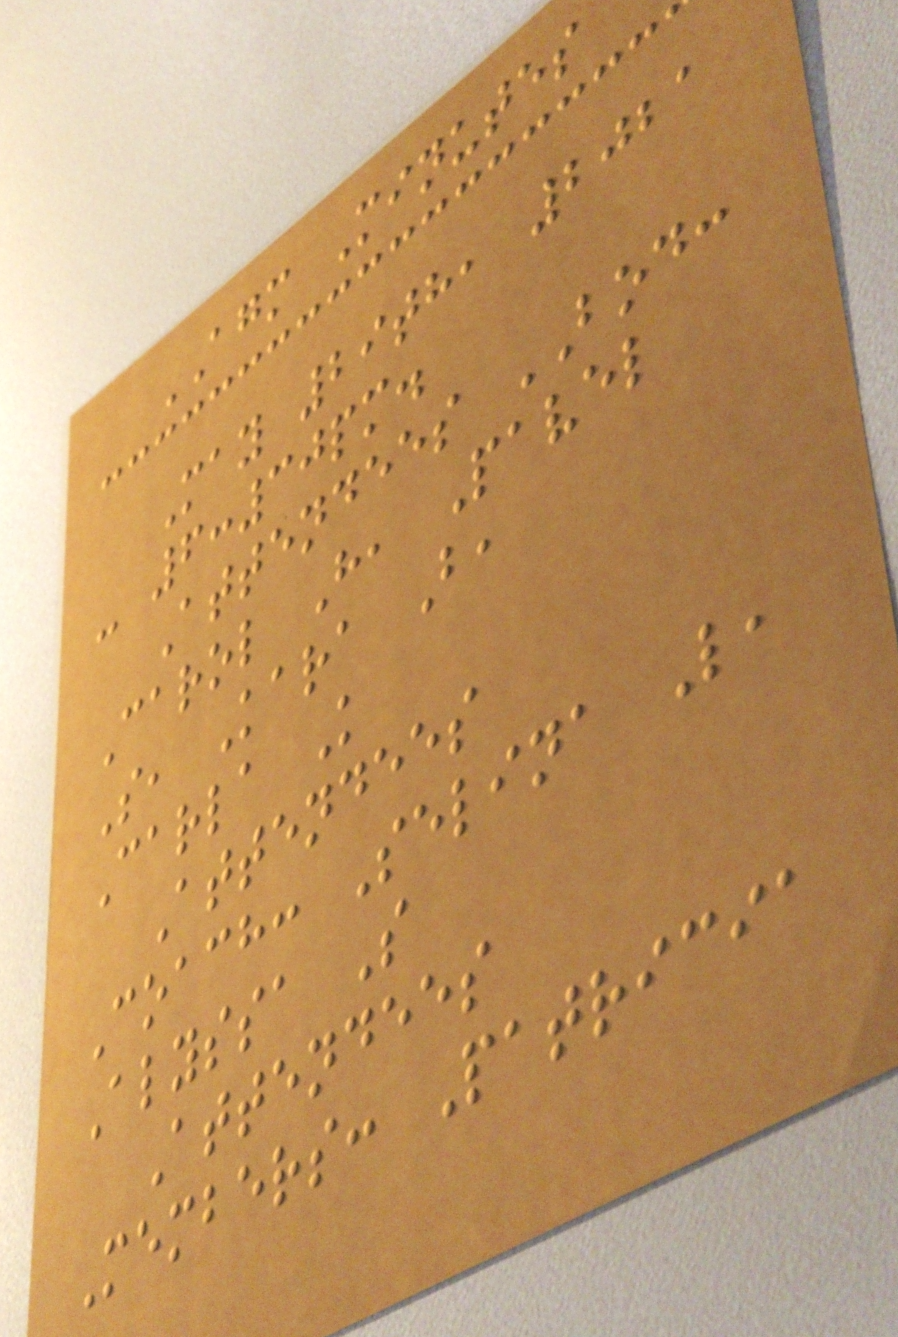AGM Minutes
May 29th, 2021
- 6:30pm.
Attendees BOD:
Carol H, Pavel
S, Kara B,
Carla K
Attendees
Coach: Selina L,
Alyssa S
Attendees
Members: Patricia
